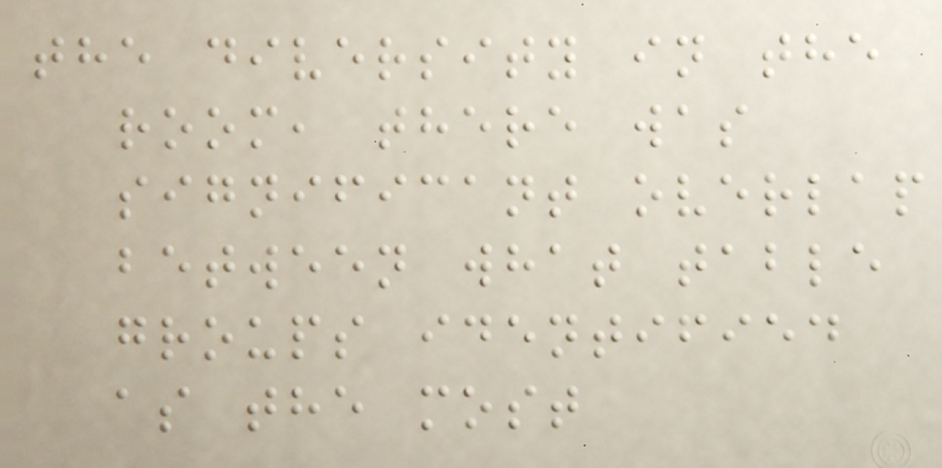the diversity in the
room, there was
significant overlap
between what table
groups identified
as the most
